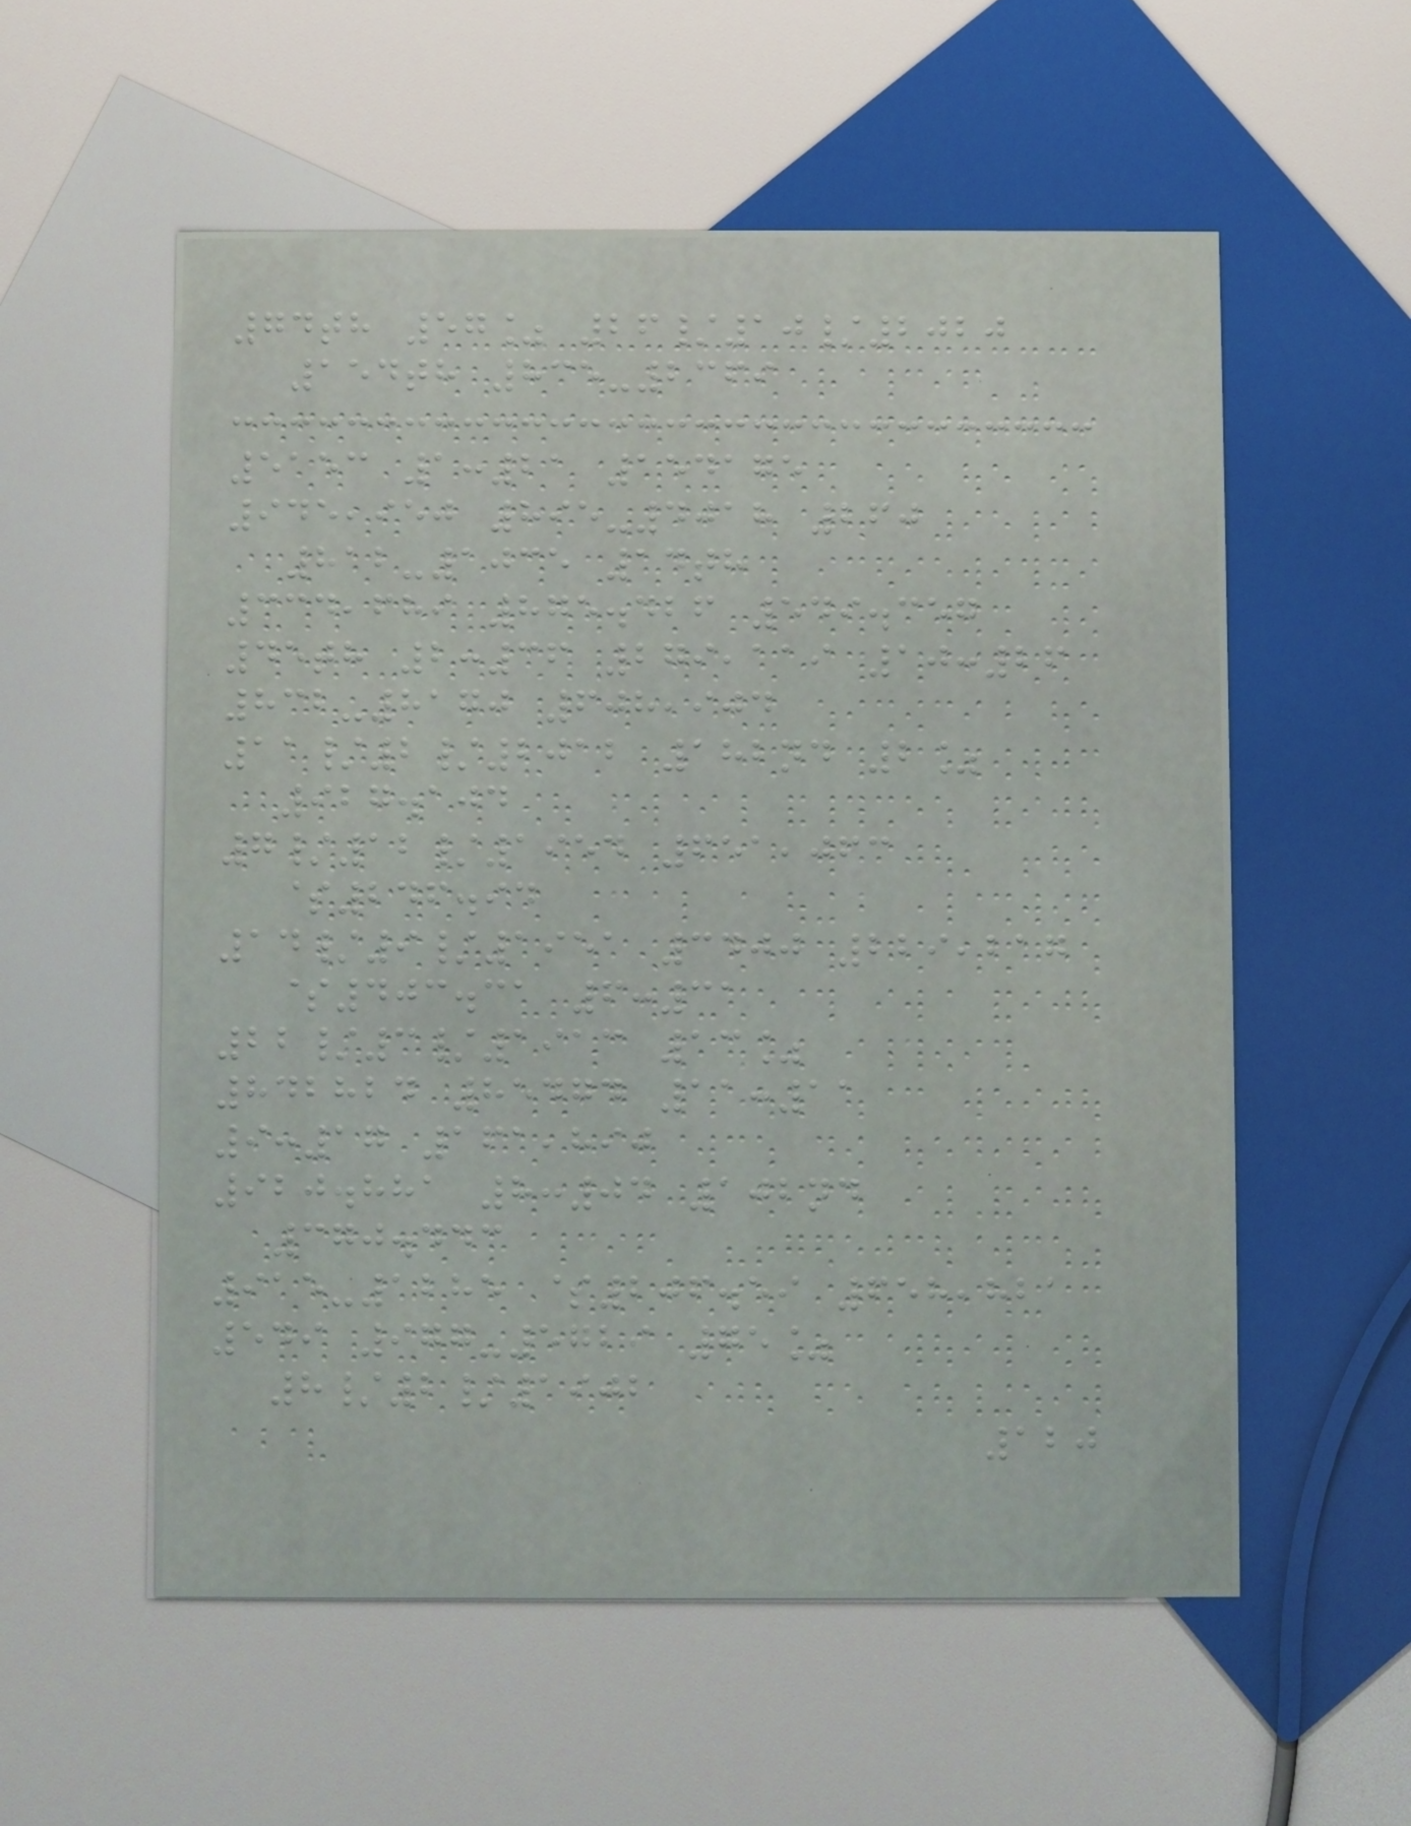74th 57% 26/10/2020
154th 835-2369
5153 1:21 154175
945,950 895-4018 260
812-1035 14th
334,689 875.426 549.357
45th 2:36 279,119 10:26
832-8170 608,904
11/2/2012 182nd 2%
927.104
7/12/1954 651,063
$246.94
14/9/1951 3400 229,217
$403.31 6:31
22/3/1913 13%
842824 85474 11:11
9:17 161,890
920.881 8:04 102nd
370.443
915-1285 $206.59 658,821
549 977-5729 75%
8/2/1902
120
